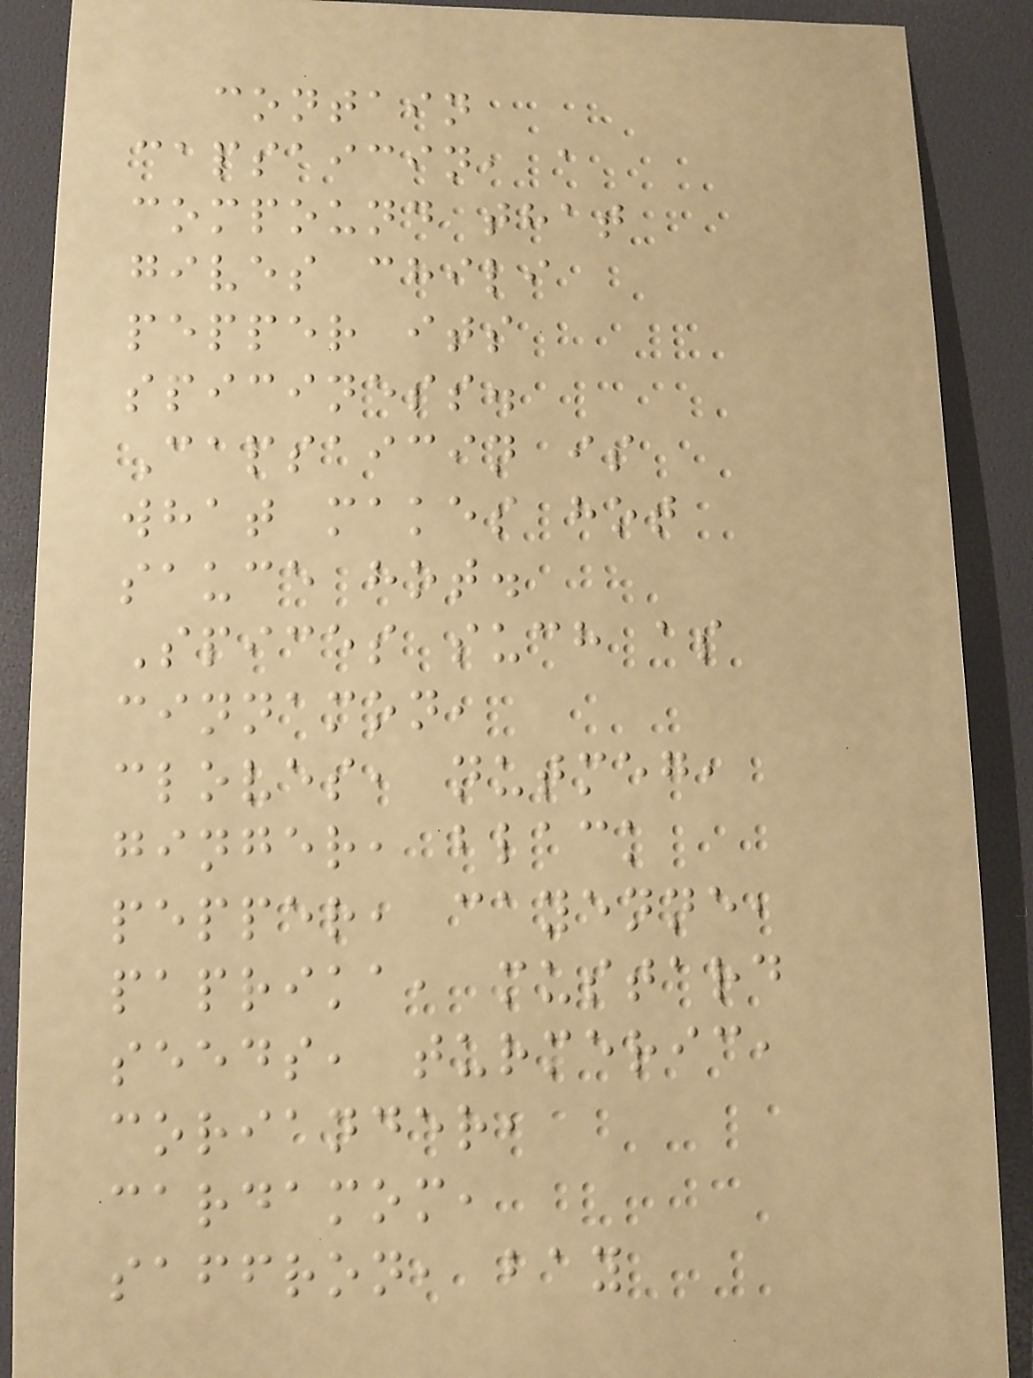contain
capsaicin, a
compound that
gives chili
pepper its
spiciness.
Capsaicin is
what makes hot
sauce hot.
Spices such as
cinnamon,
cloves, nutmeg,
ginger, black
pepper, cayenne,
paprika, mustard
seeds, turmeric,
coriander,
cardamom,
saffron, bay
